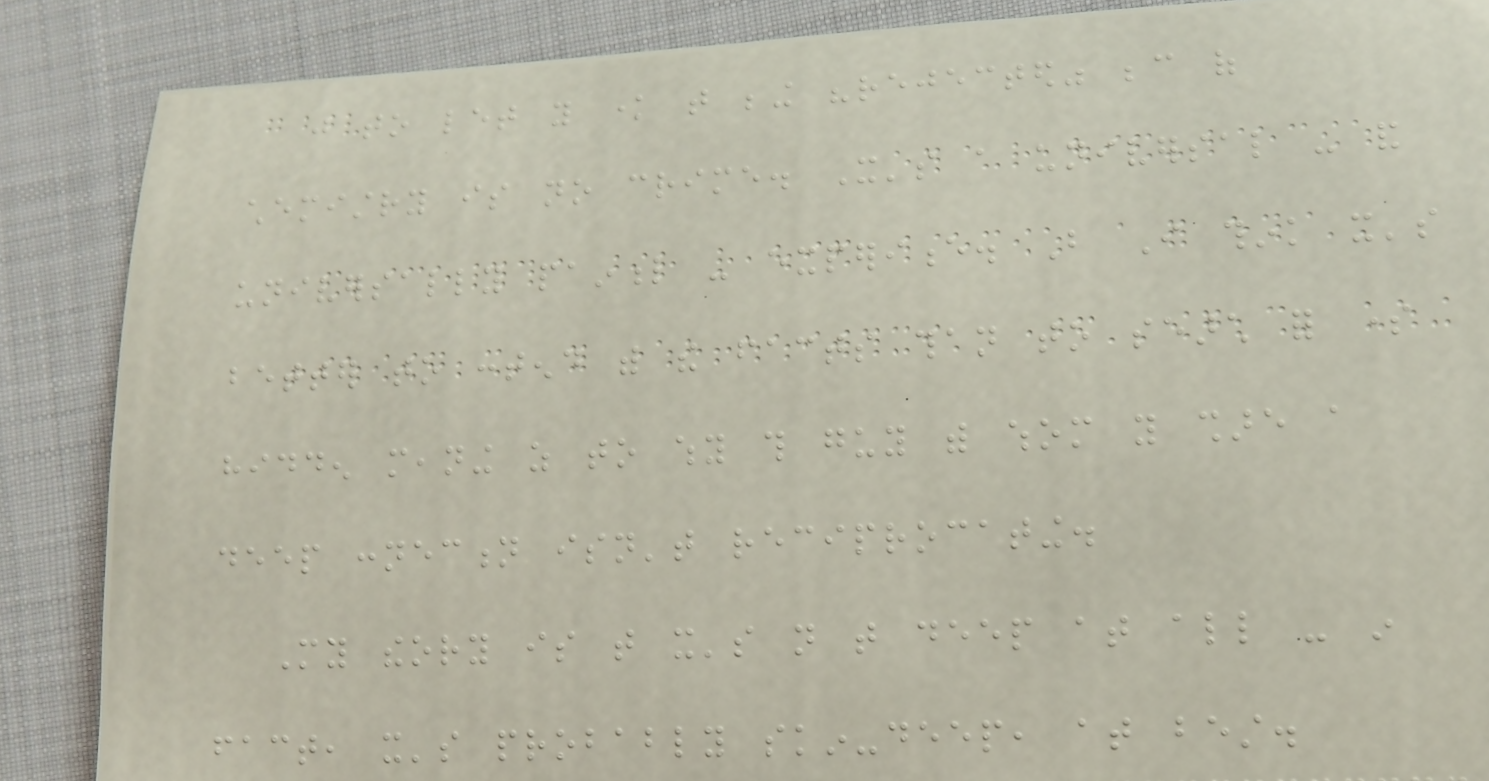just to let you know that being "rejected" because of
chemistry is no crime. It's a universal - and
universally painful - experience. But I think it's
better to contend with the facts than to search for some
hidden meaning as to why this guy with whom you share a
deep connection isn't reciprocating.
My theory is that it's not that deep at all - in
fact, it's probably skin-deep, at best.
